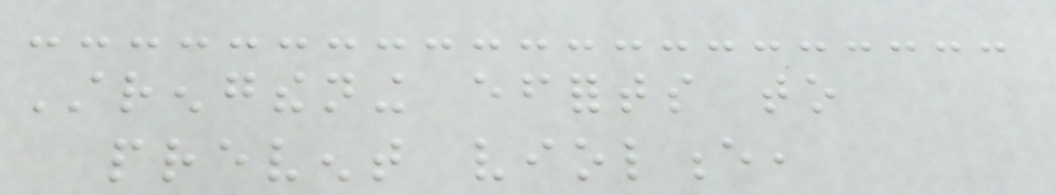Strengthening efforts to
prevent violence,
